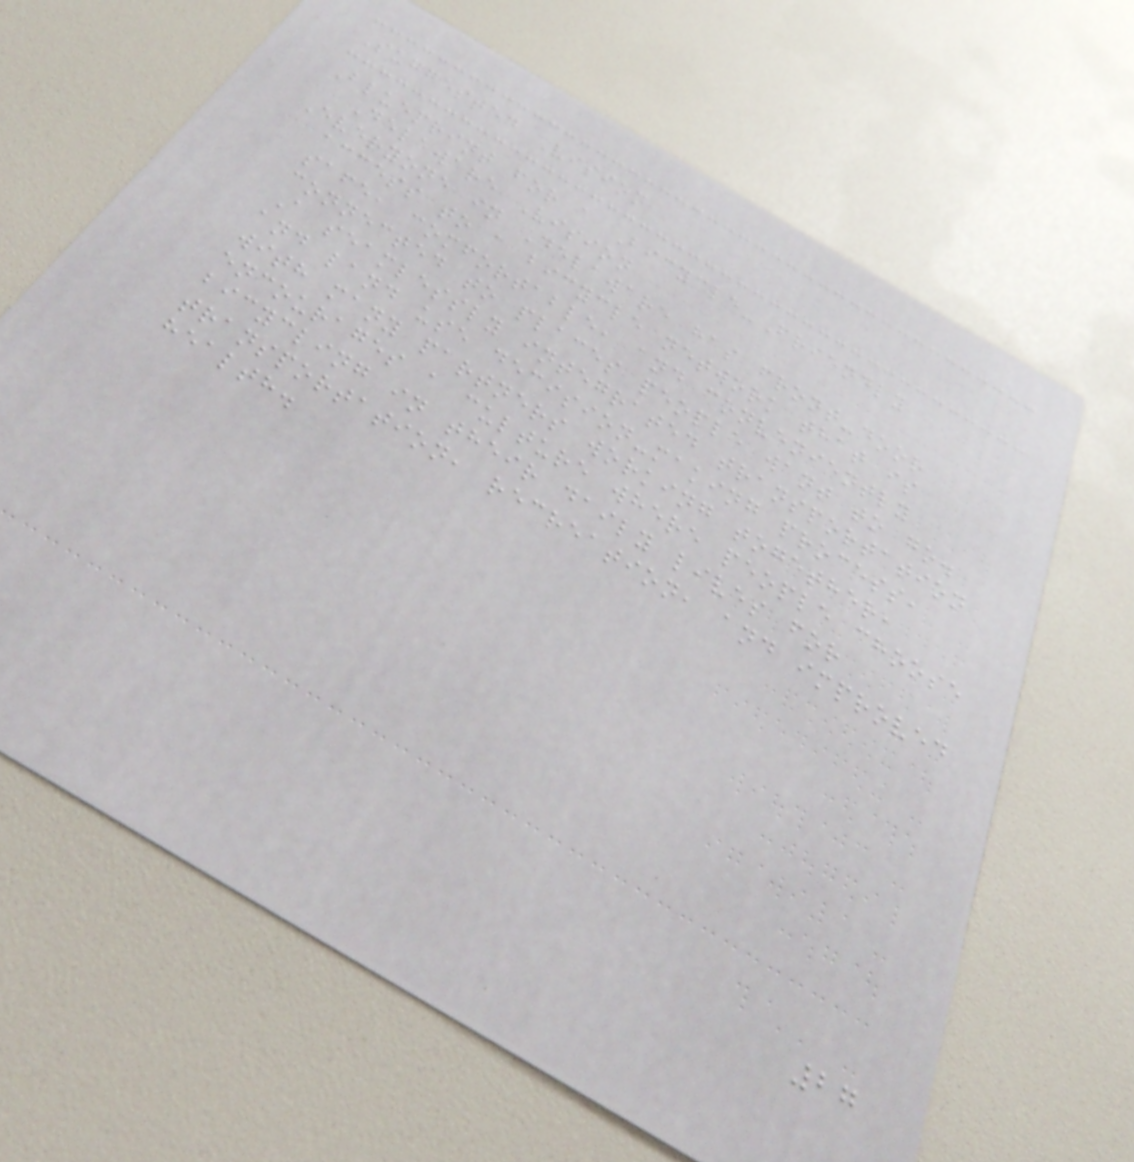Suggested Vision
Blueprint for a Bicycle-Friendly
Delaware Vision
Everyone in Delaware has front-door
access to a bicycle network that is
safe, comfortable, and conveniently
connected to places people want to go.
A seamlessly integrated transportation
and land use decision-making process,
with many partners working together,
encourages a culture where people choose
bicycling in their daily lives for
transportation, recreation, and improved
health.
27
